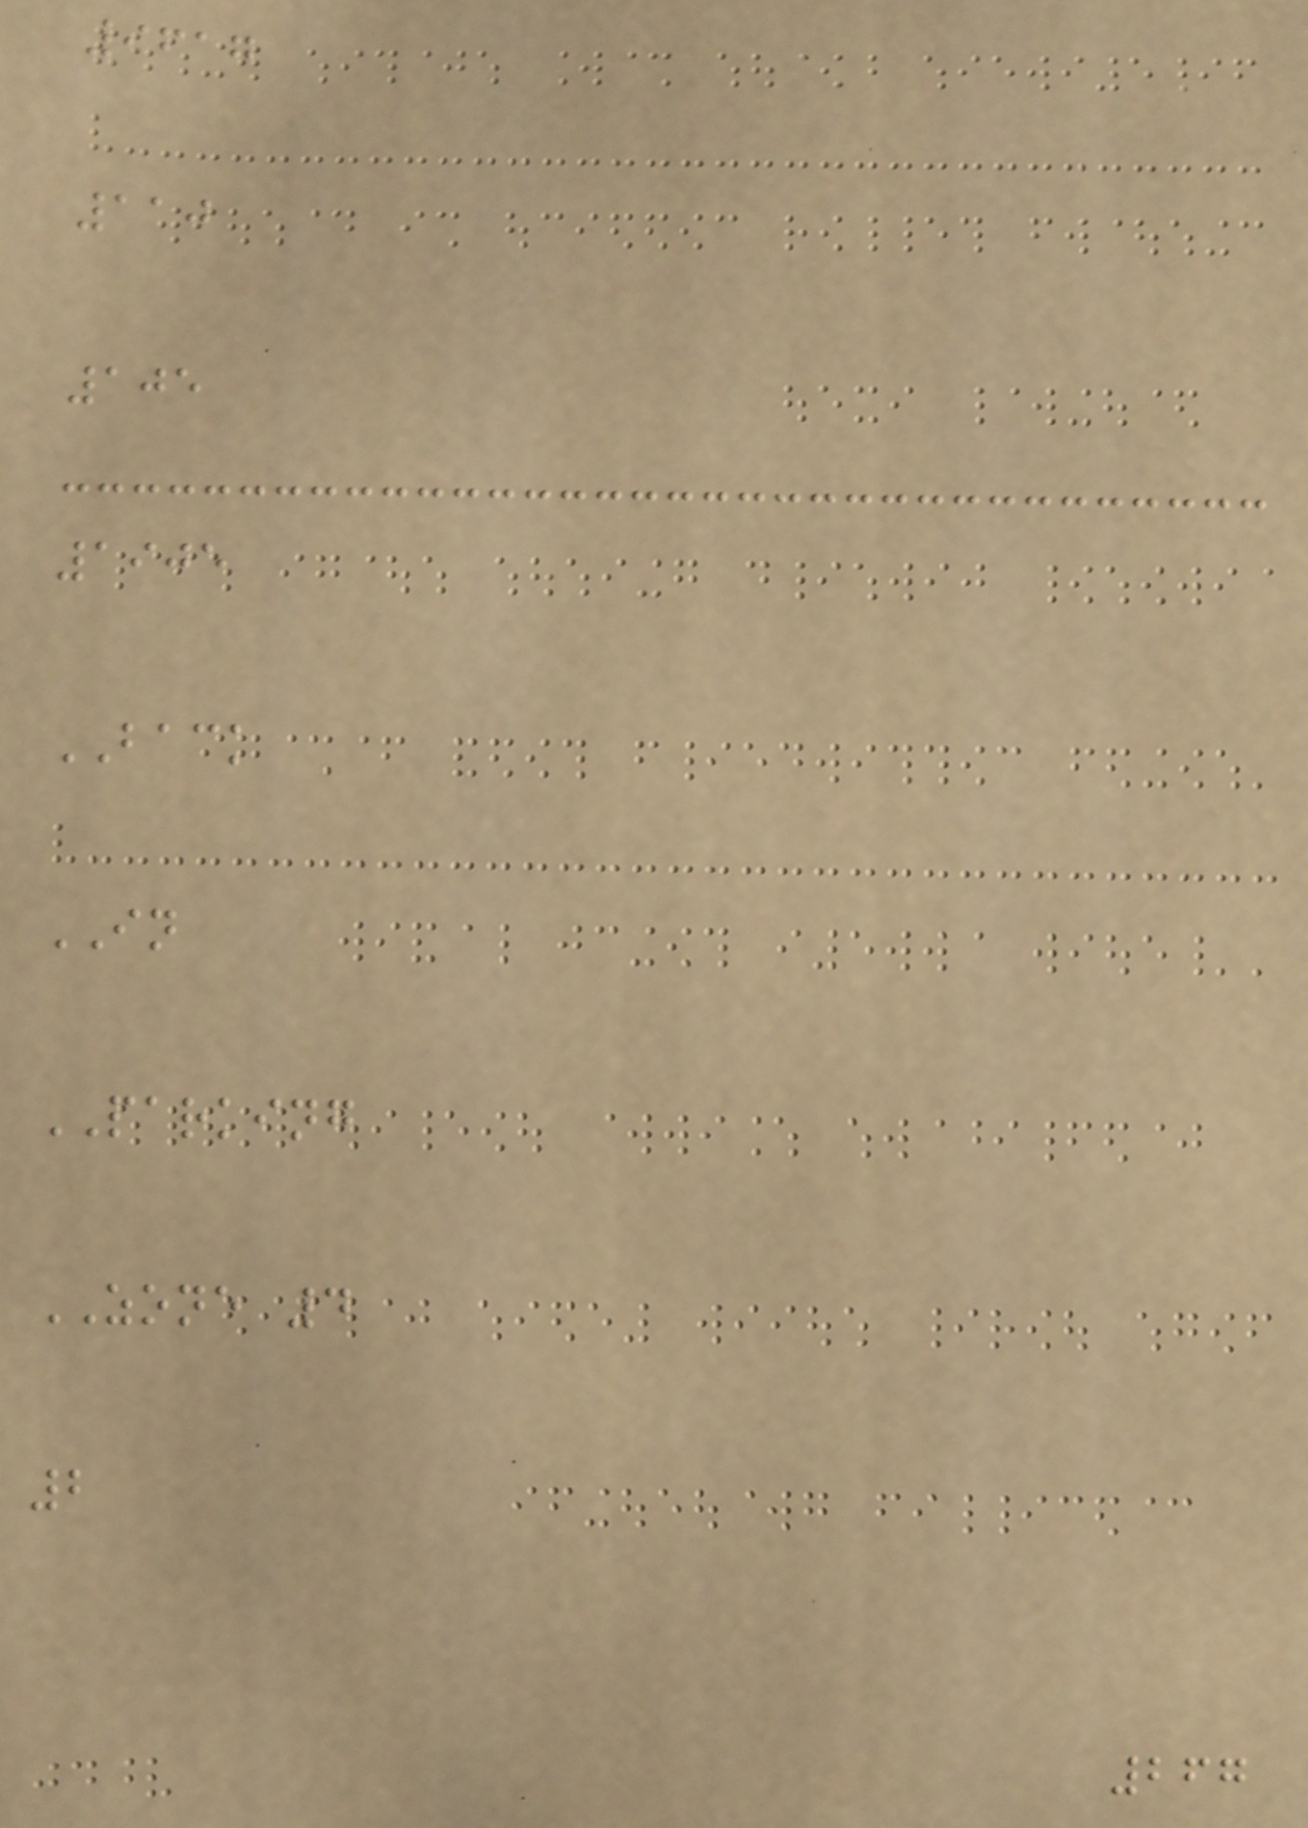9617
110
105
1905
BACK
IN
PARKING
ZONE 4
2
267
